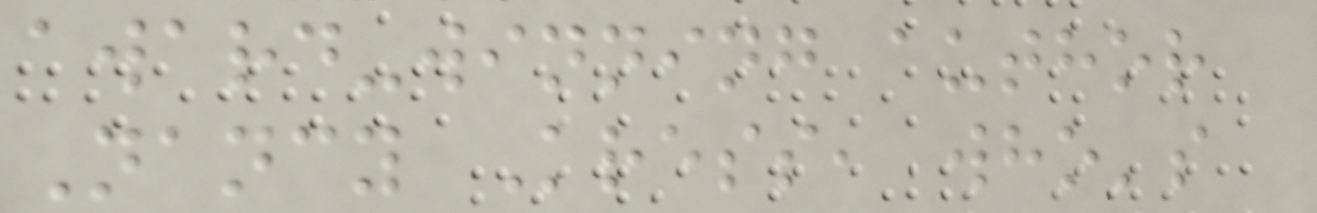award-winning author
Nancy Kress, who's
